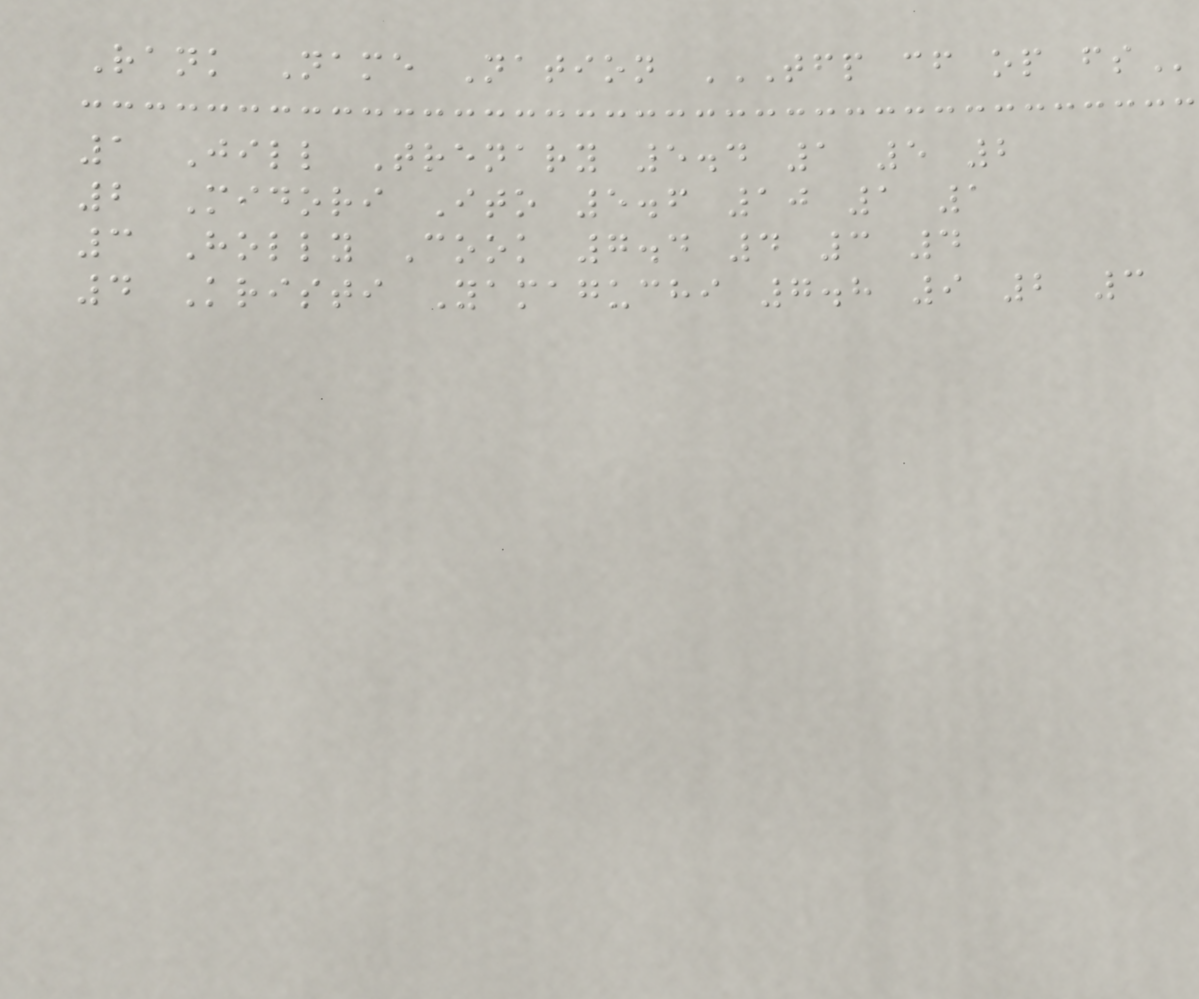Rank Name Nation TFP CF OP FS
1 Jill Trenary 5.4 1 5 2
2 Midori Ito 5.6 10 1 1
3 Holly Cook 7.4 4 3 4
4 Kristi Yamaguchi 7.8 9 2 3
